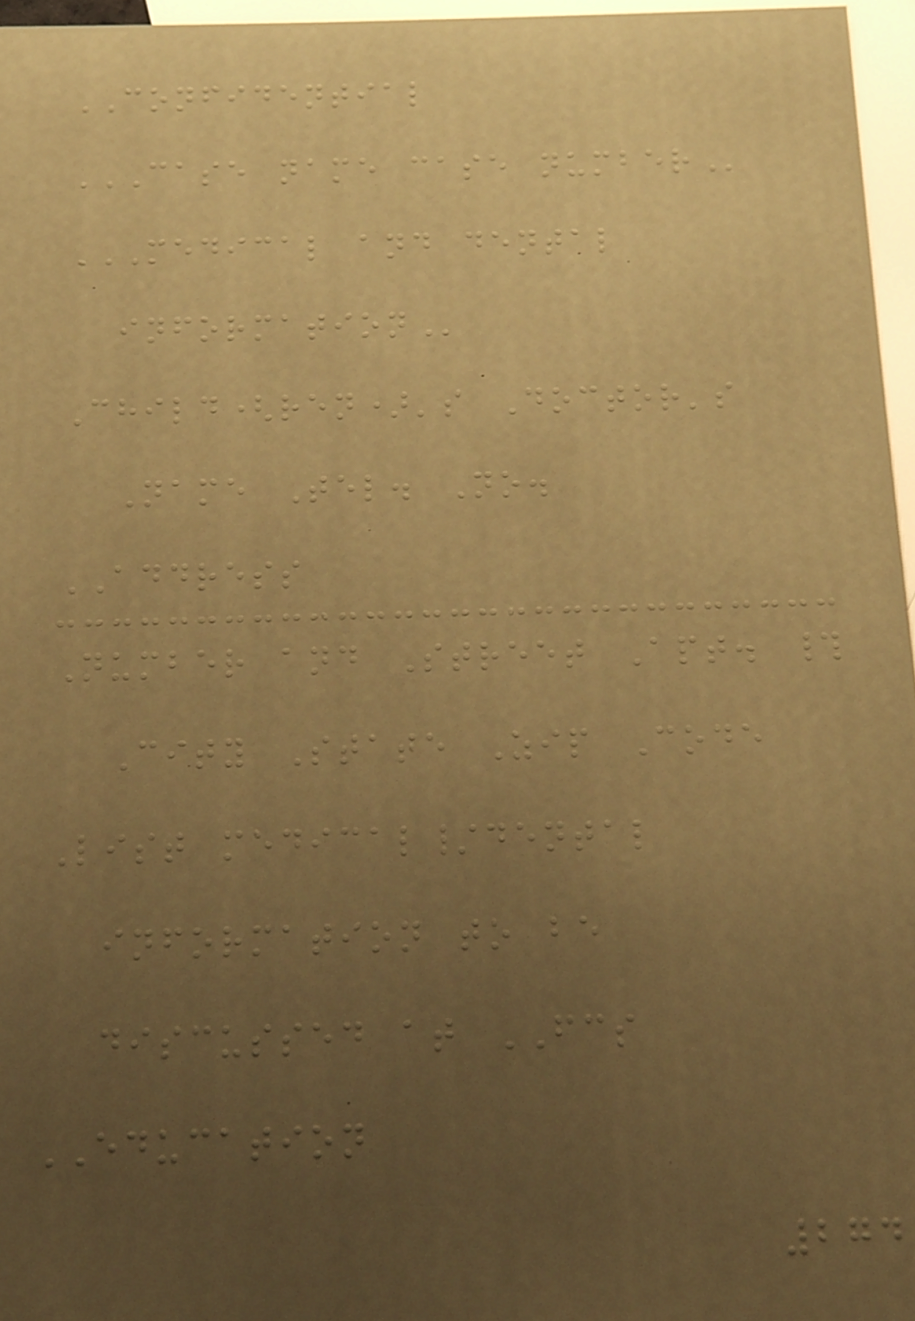CONFIDENTIAL
CASE NAME CASE NUMBER
MEDICAL AND DENTAL
INFORMATION
Child(ren)'s Doctor's
Name Tel. No.
ADDRESS
Number and Street Apt. #
City State Zip Code
List medical/dental
information to be
discussed at FCS
EDUCATION
274
